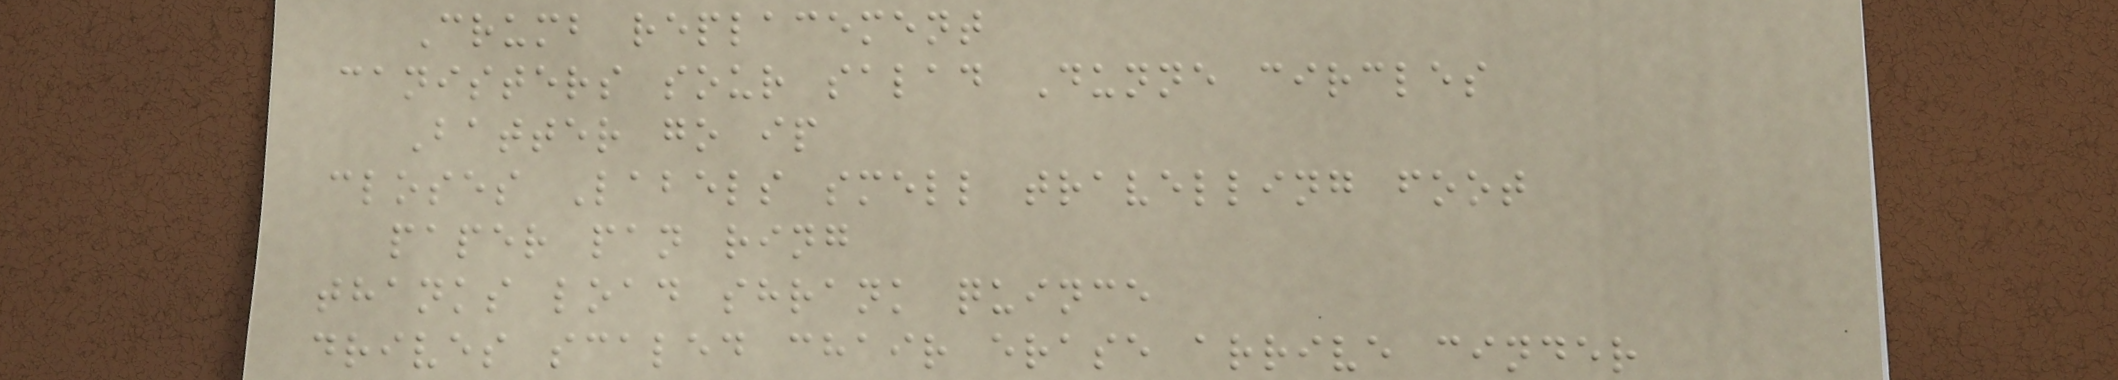Crumb replacement
canisters sour salad Dunne circles
Batter go ip
closes Labels smell travelling foot
paper pan ring
thanks load shrank quince
drives scaled chair erase arrive cinder
